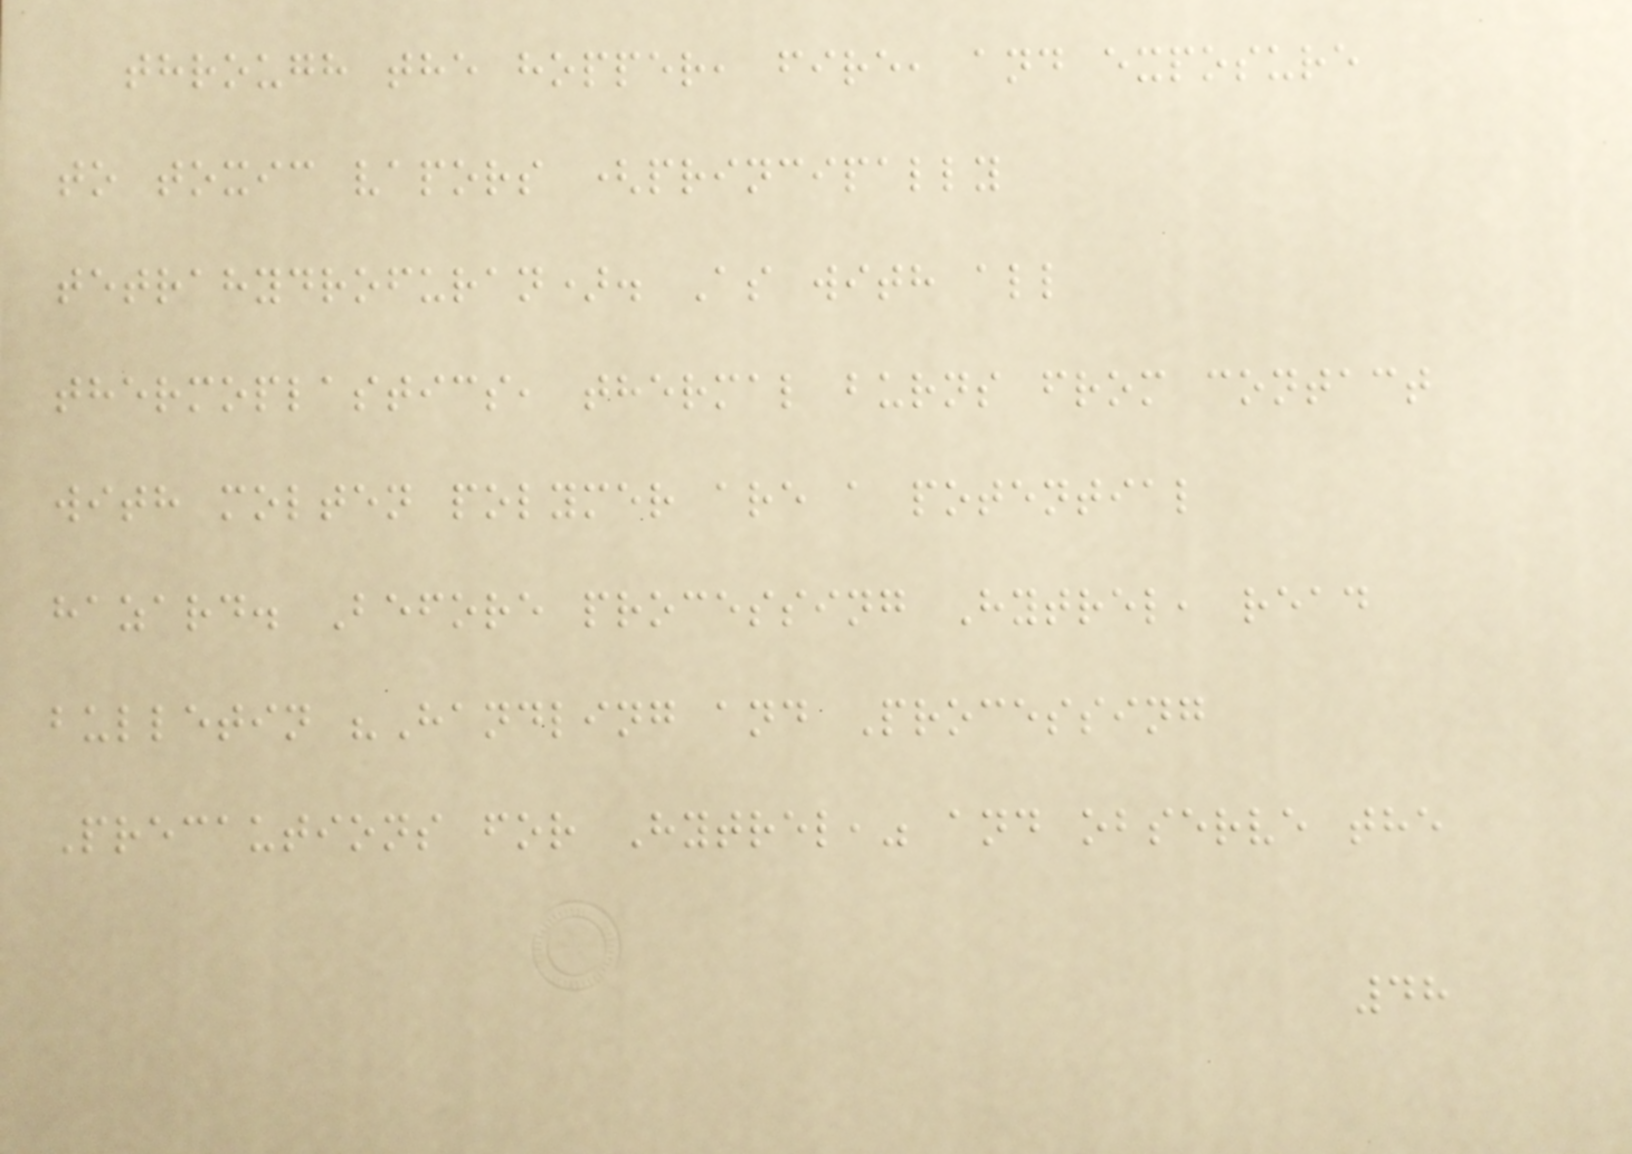through the hopper, fire, and exposure
to toxic vapors (principally
tetrahydrofuran). As with all
thermoplastics, thermal burns from contact
with molten polymer are a potential
hazard. Before processing Hytrel, read
bulletin "Handling and Processing
Precautions for Hytrel," and observe the
48
